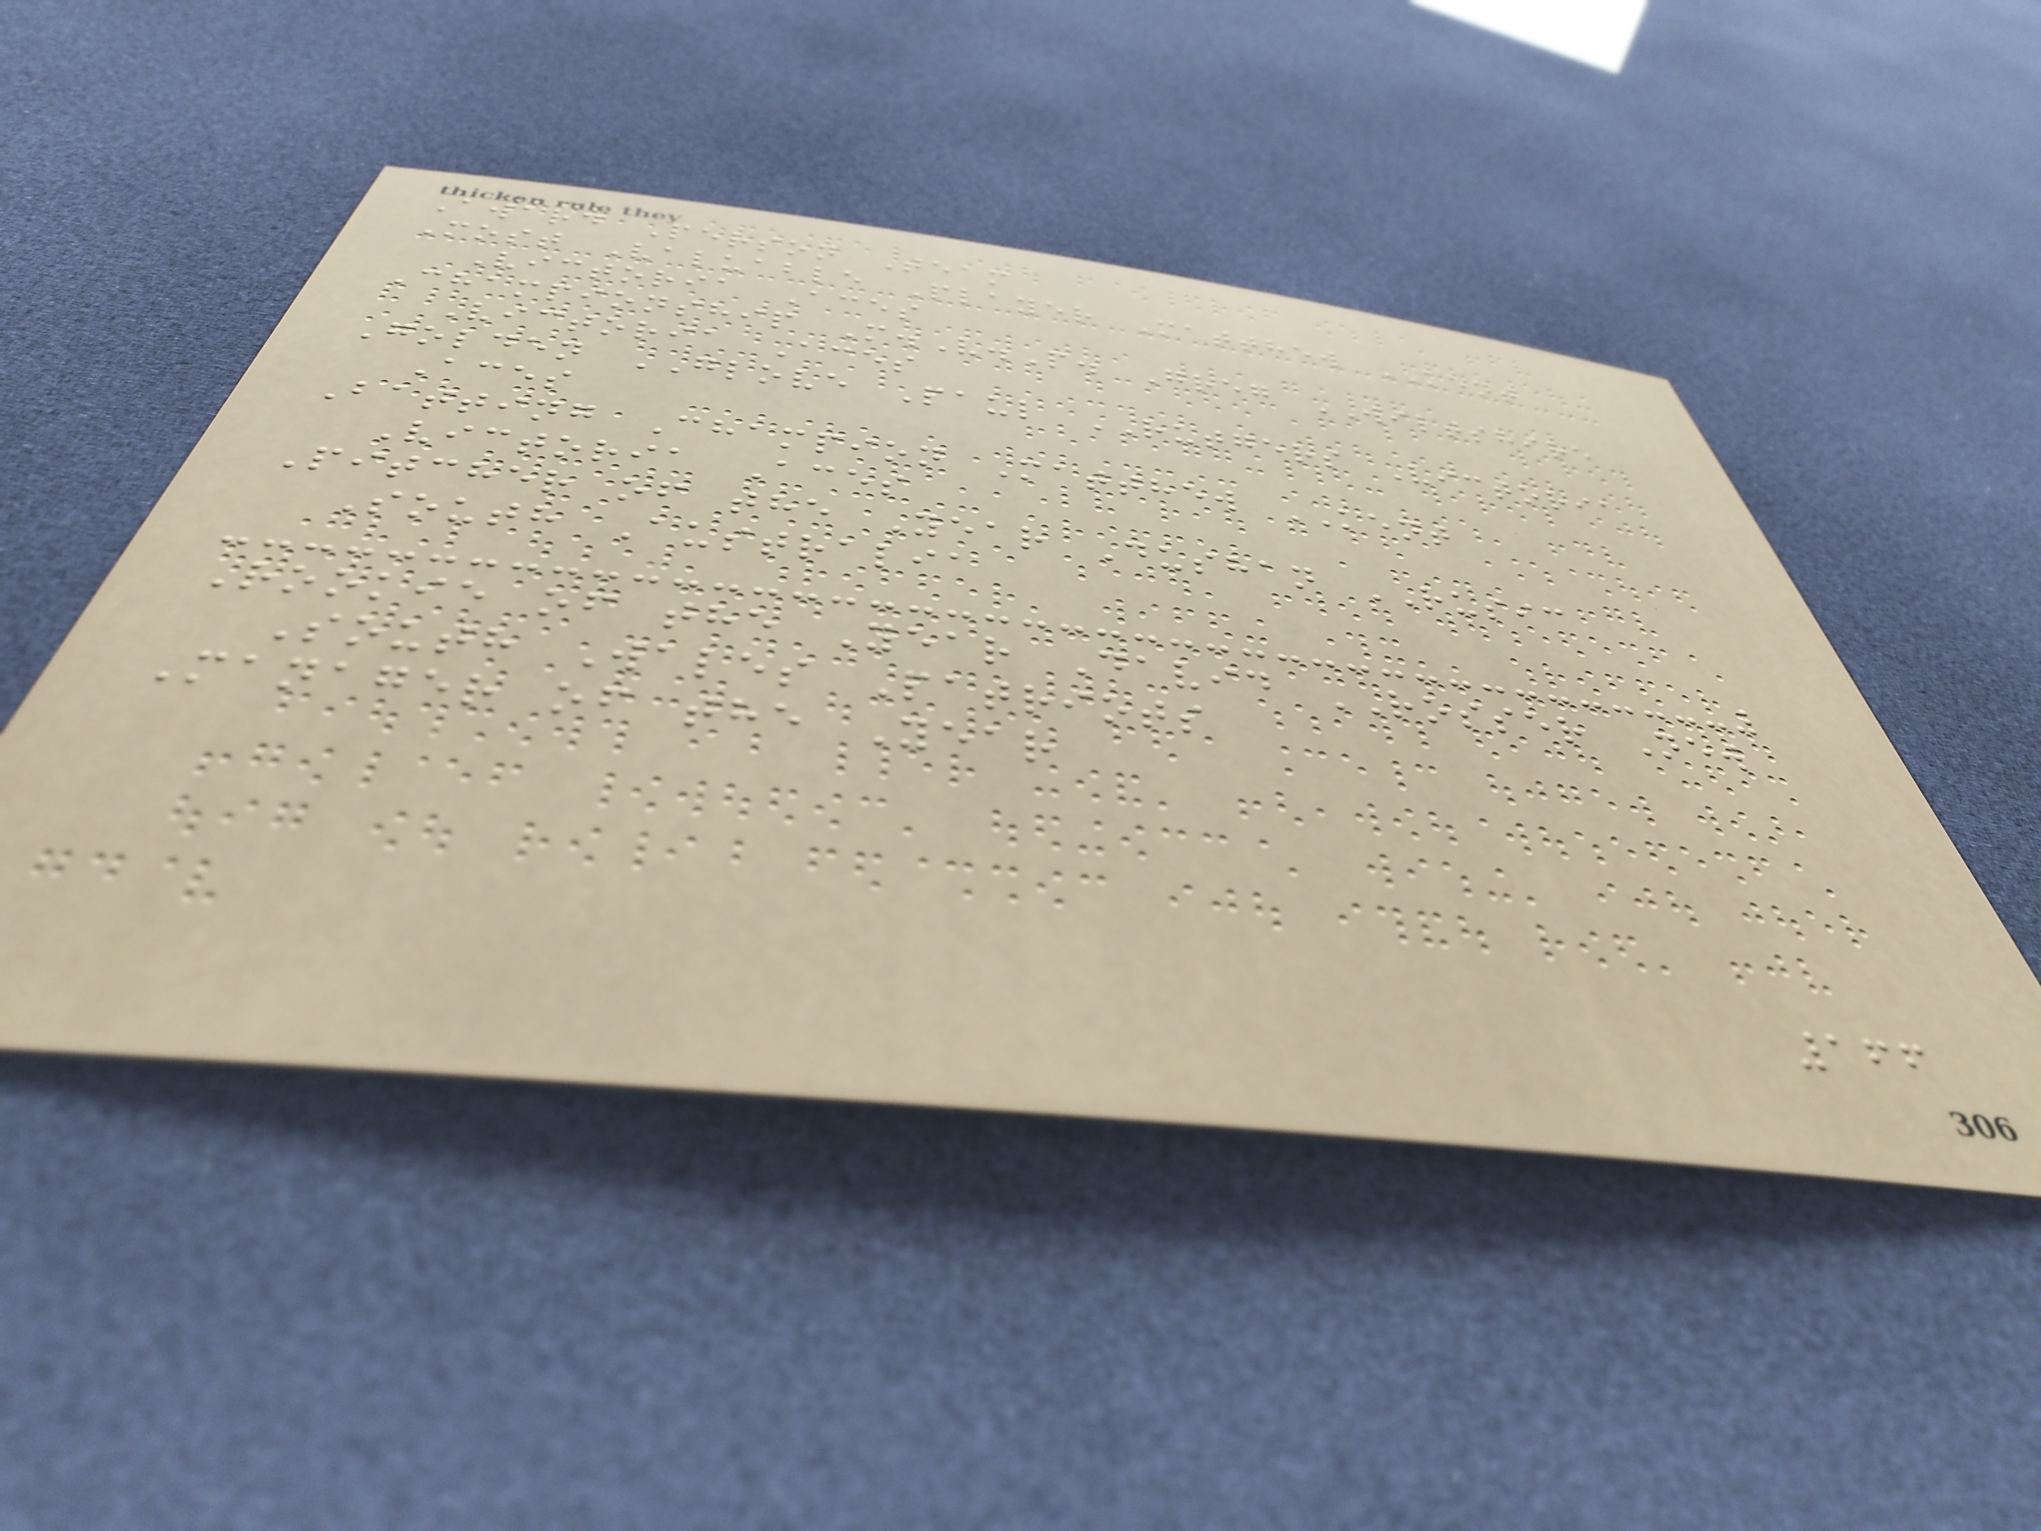Award Person Team
Most Valuable Player Matthew KENT
Victoria Aces
Championship M.V.P. Greg WILTSHIRE
Victoria Aces
Golden GLOVE Paul RUTGERS Victoria
Aces
Batting Champion Matthew KENT
Victoria Aces
Pitcher of the Year Dushan RUSIC
South Australia
Rookie of the Year David ROSSER New
South Wales Patriots
Manager of the Year
166
